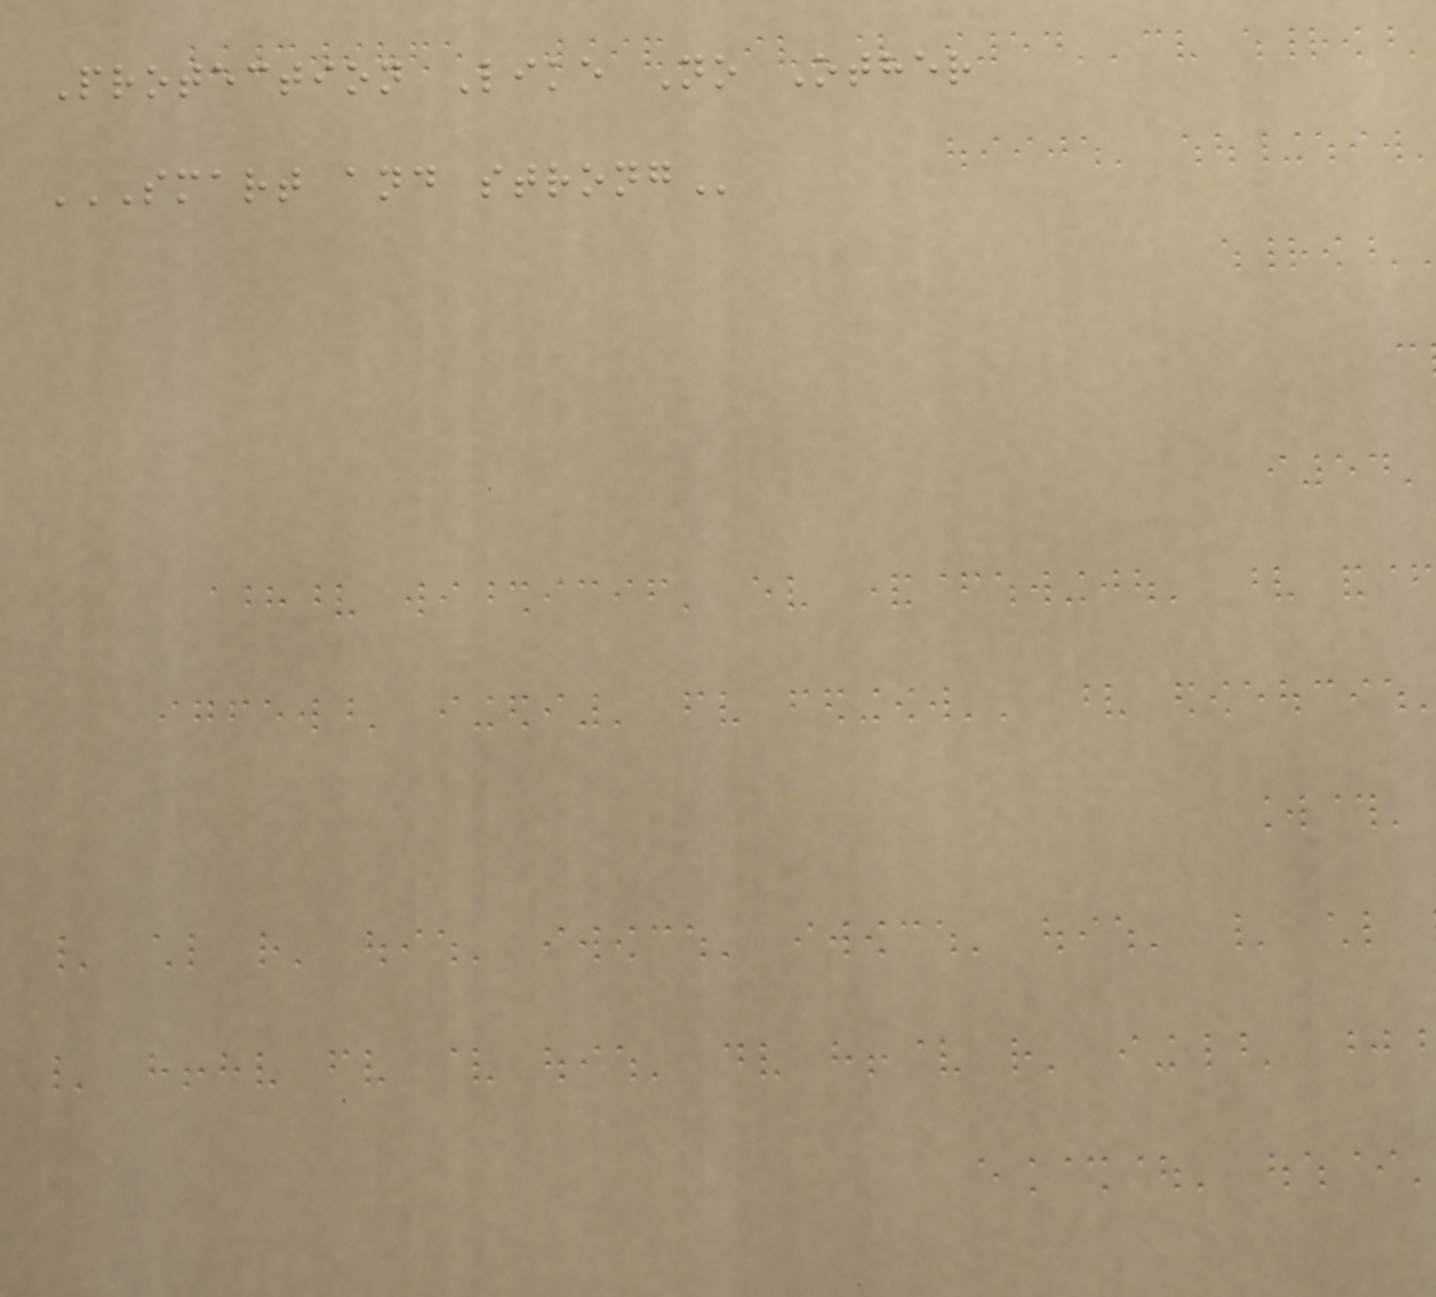Protection Like No Other
SMART AND STRONG
